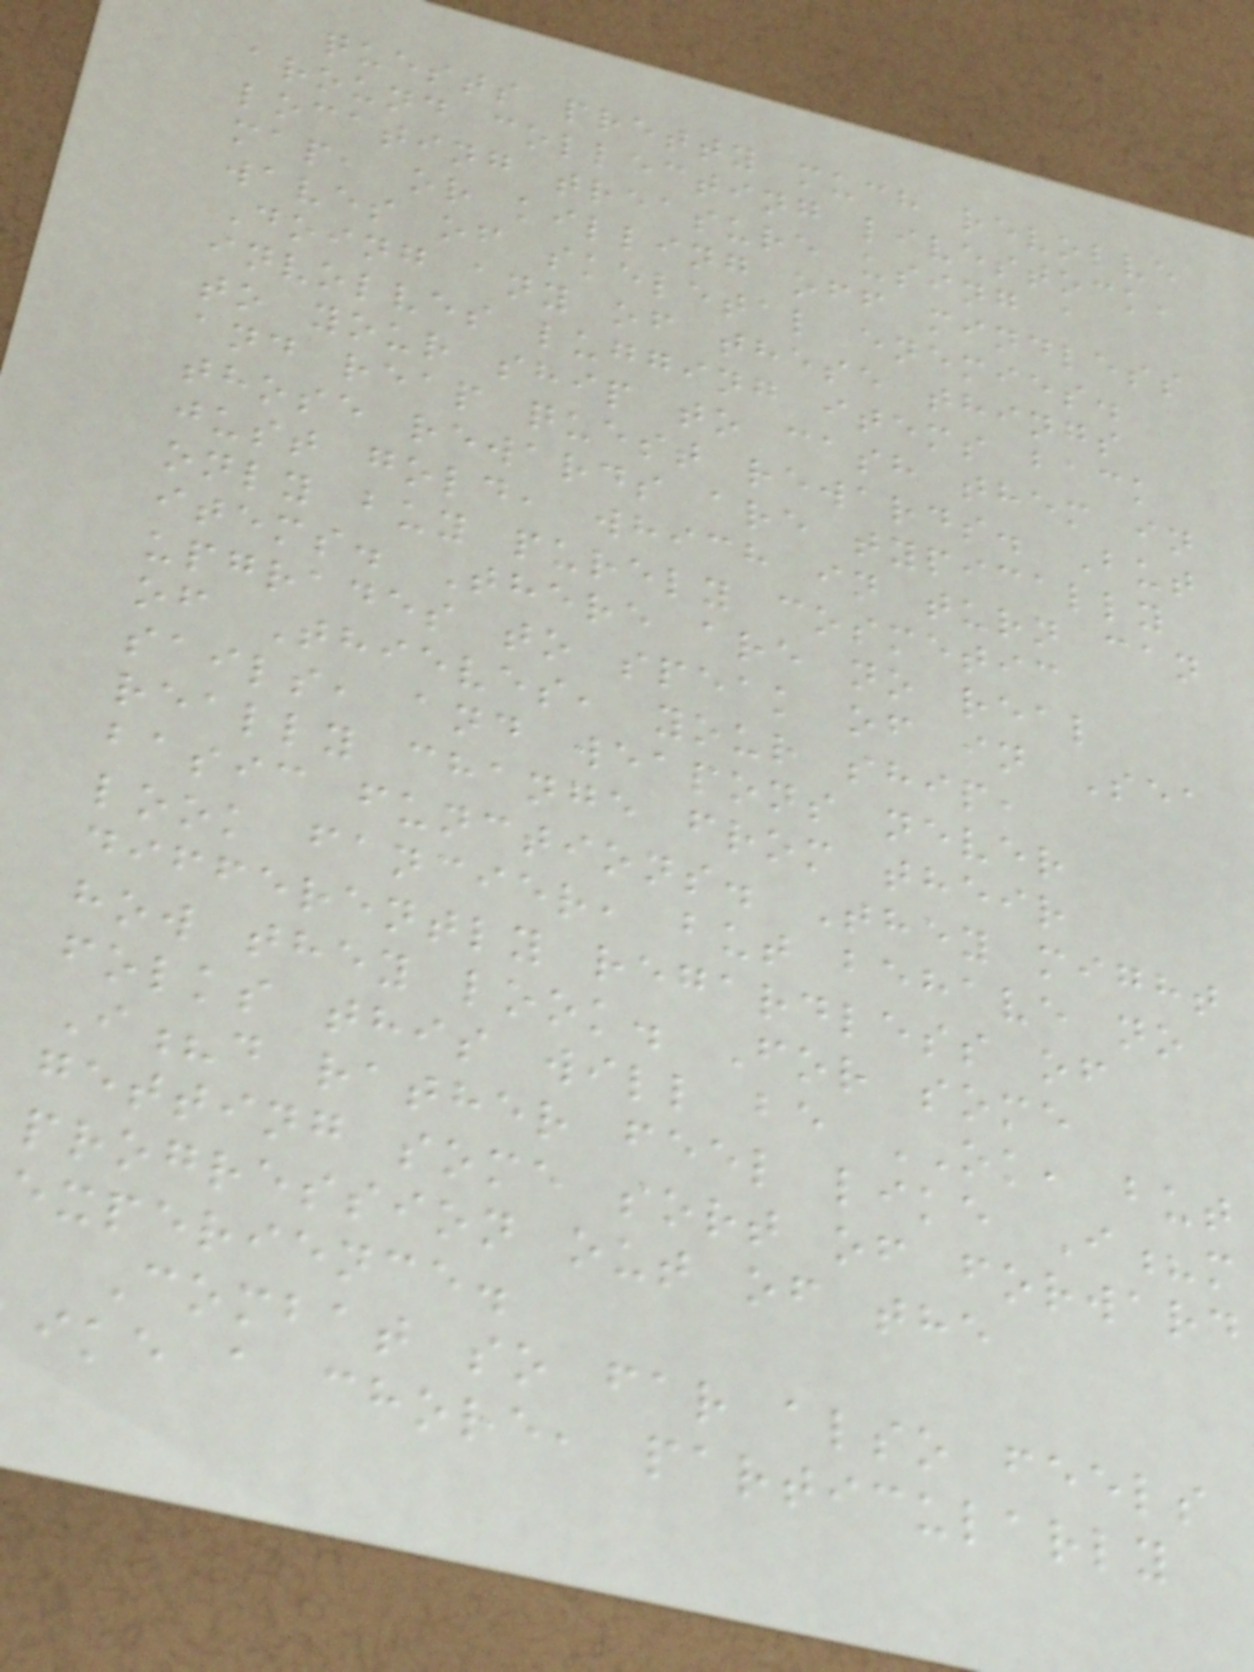quests pretty much revolve
around collecting livestock,
locating treasure using a
map, or killing off mindless
waves of skeletal enemies.
Doing any of these things
involves lugging items back
to your ship to cash them in
and reap quest rewards. But
those rewards are typically
just gold, which in turn can
only buy purely cosmetic
items. There are no real
upgrades to speak of in Sea
of Thieves, your ship,
sails, and weapons never
really change from their
basic functions. They might
look fancier, but behave no
differently regardless of
how they look. For some
folks this will be OK, but
I?d rather feel like I?m
getting some sort of forward
progression out of the
experience.
Combat so far also feels
ike a chore, particularly
